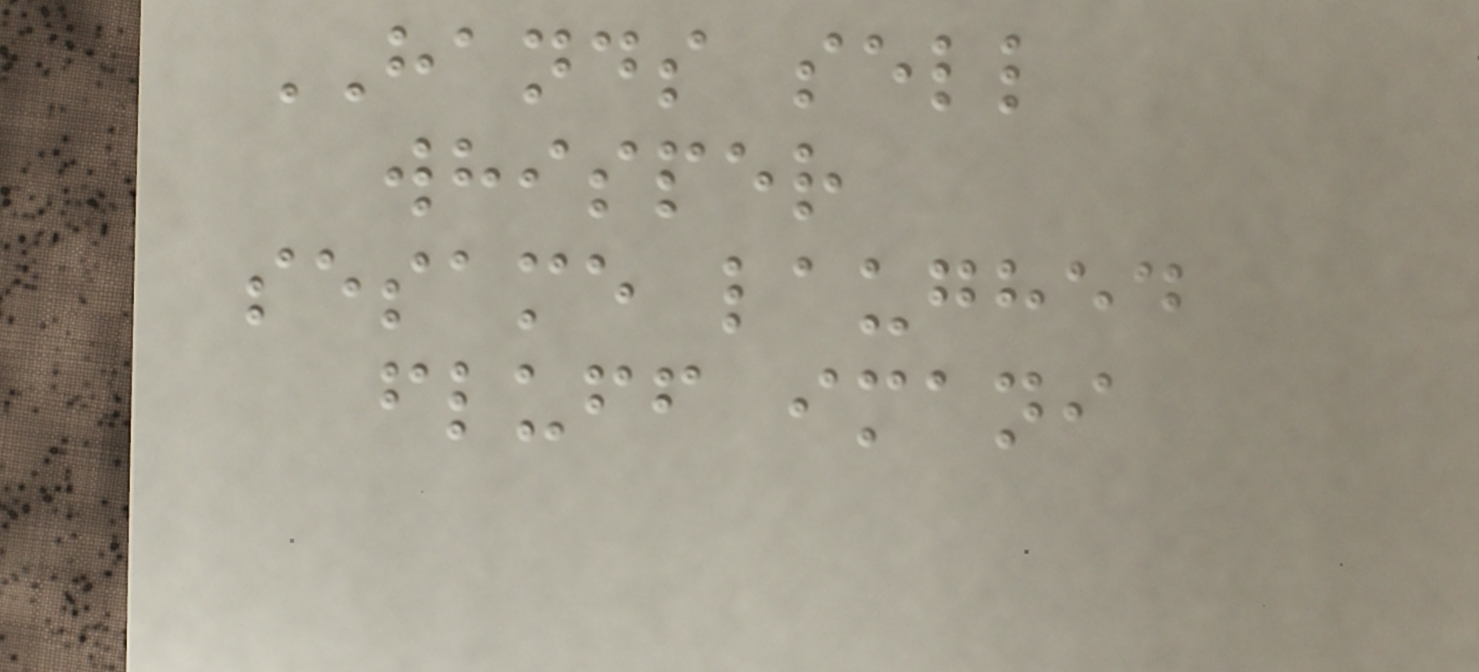HANDS sell
whisper
sesame laughed
fluff imani
